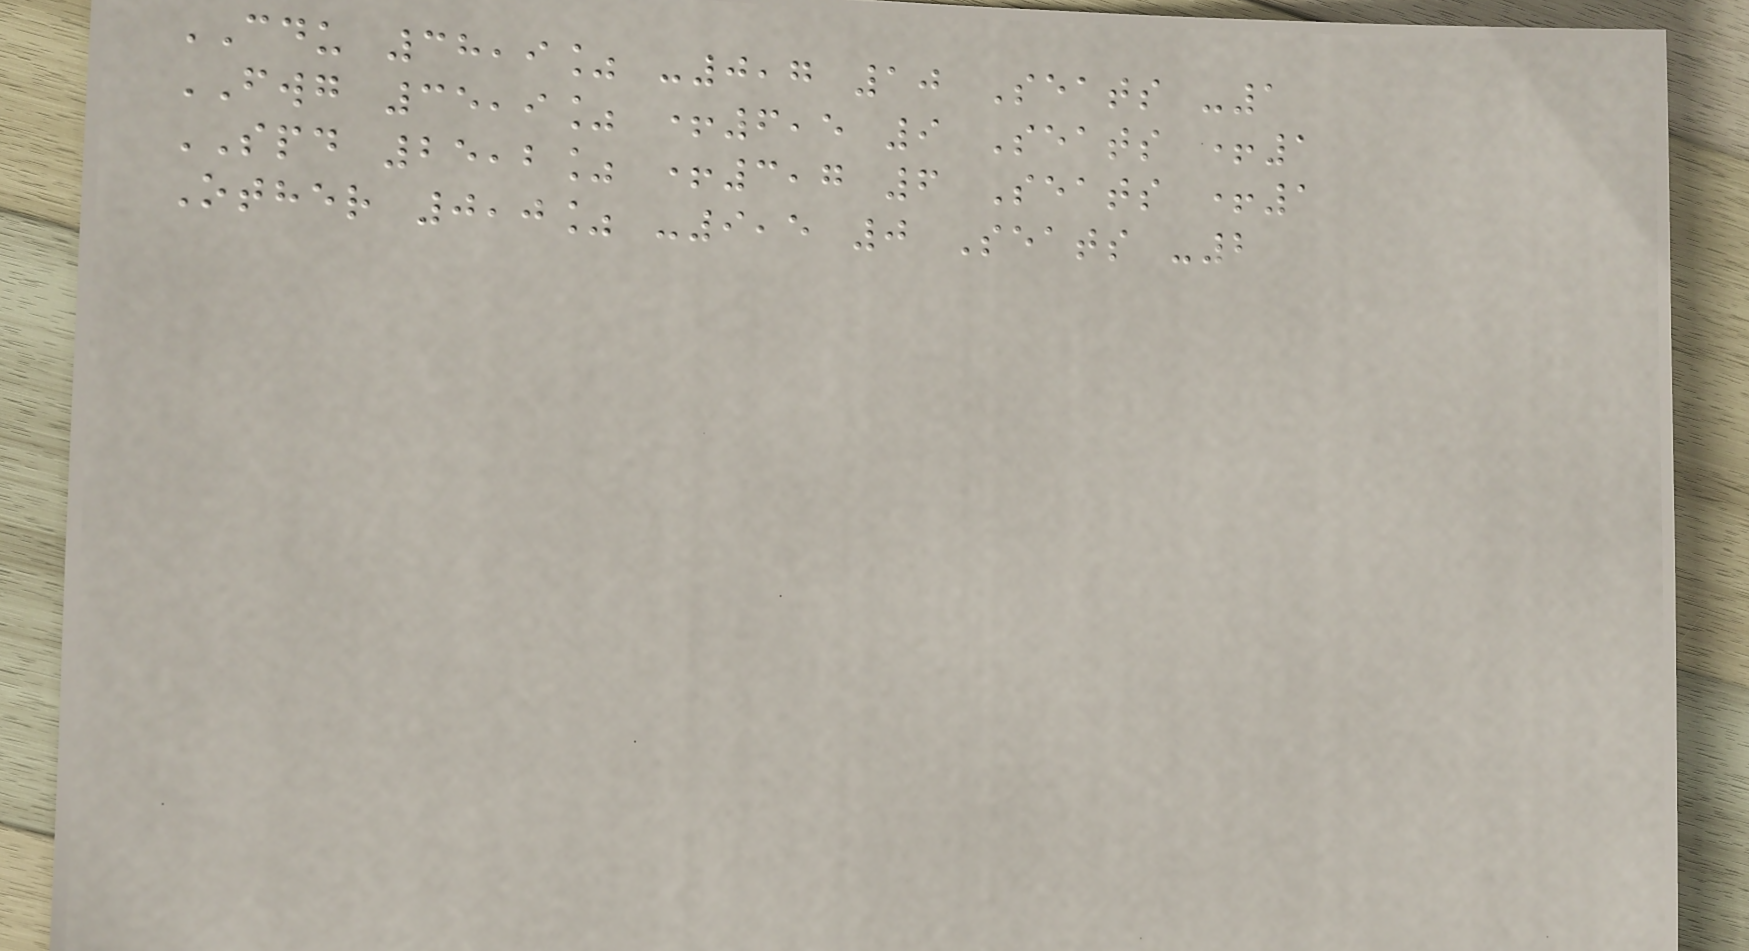CDU 38,9% -0,7 10 Seats -1
FWG 35,9% +6,5 9 Seats +1
SPD 25,2% +3,7 6 Seats +1
Other 0,0% -9,5 0 Seats -2
